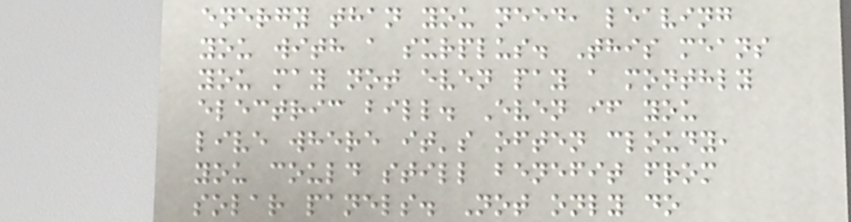energy than you need, leaving
you with a surplus. This means
you may not even pay a monthly
electric bill. Even if you
live where it's often cloudy,
you could still benefit from
solar panels. Not only do
